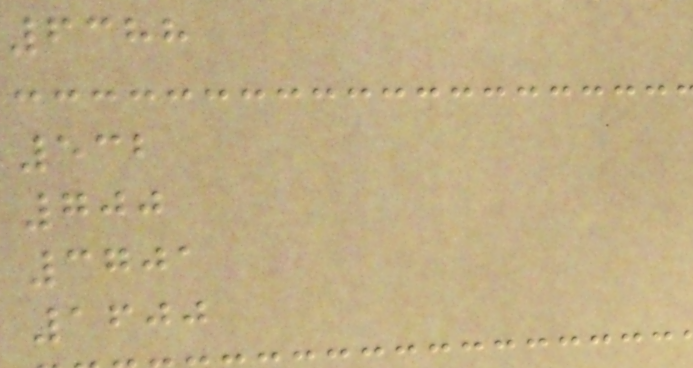6388
532
700
3701
1600
